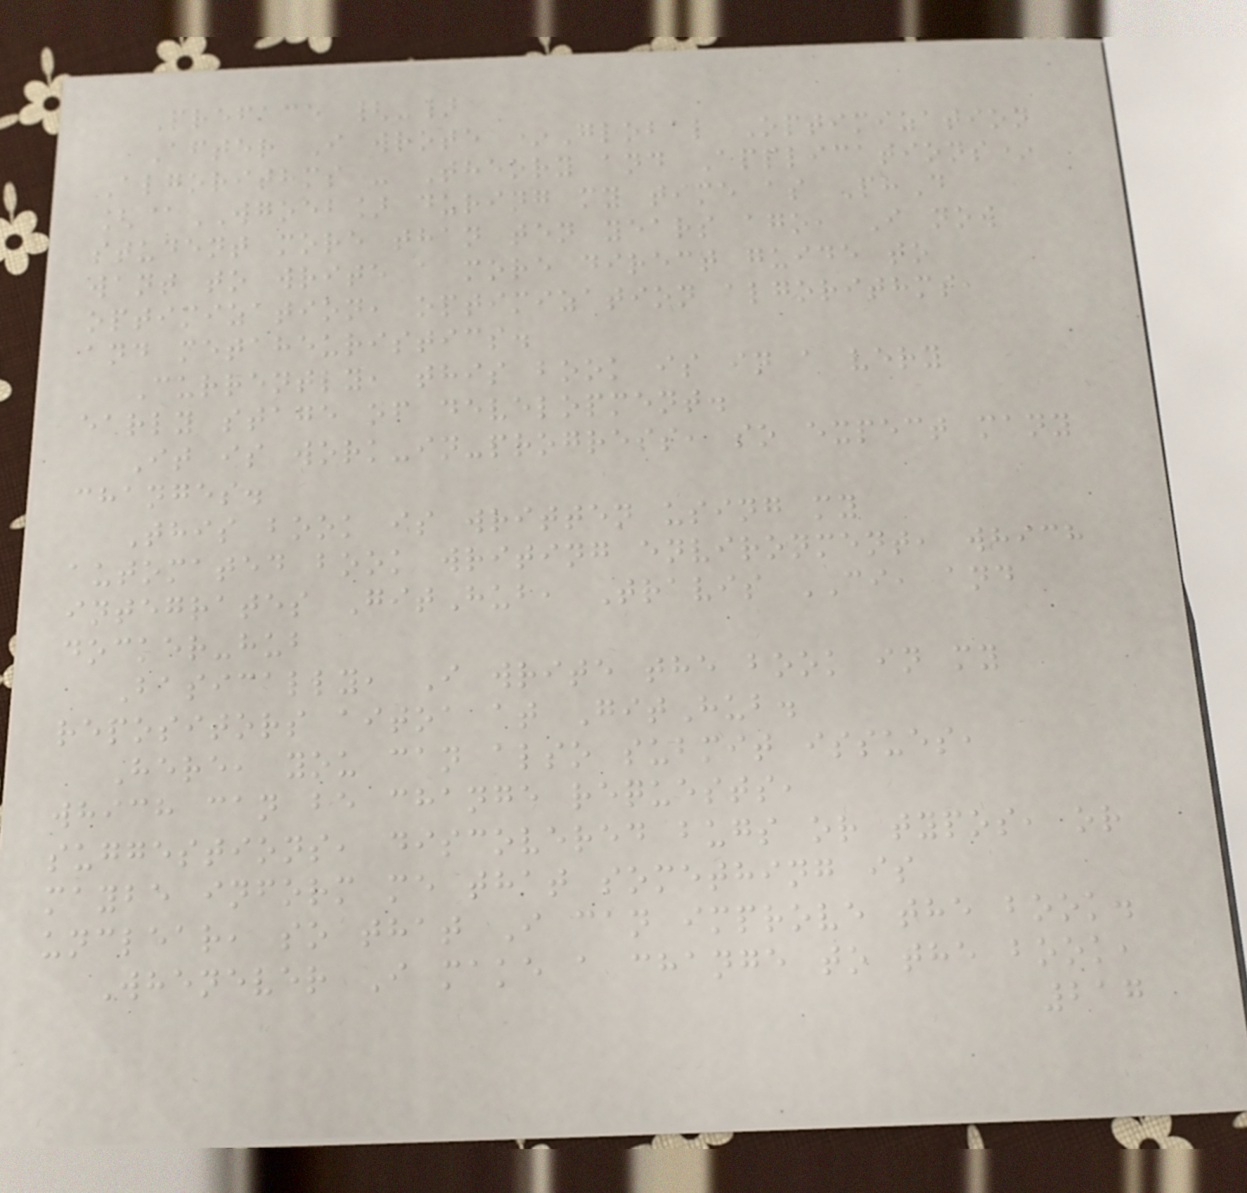Preface {-}
After I wrote *Global Optimization
Algorithms - Theory and Applications*
[@WGOEB] during my time as PhD
student more than ten years ago, I now
want to write a more direct guide to
optimization, optimization algorithms,
and metaheuristics.
Currently, this book is in a very
early stage of development.
It is work-in-progress, so expect many
changes.
This book is written using my
automated book writing environment, which
integrates GitHub, Travis CI, and
docker-hub
Basically, I write the book in my
repositors aitoa at GitHub.
Here, you can also submit issues,
which can be change requests,
suggestions, discovered bugs or typos, or
maybe inform me that something is
unclear, so that I can improve the book.
Whenever I make a change to the book,
217
